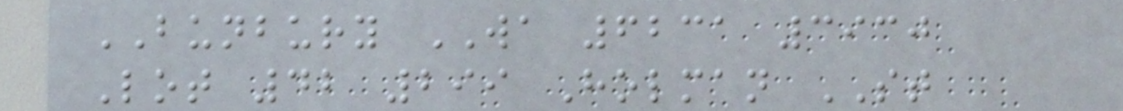BUNBURY WA 6231 3930
Lot 42 299 Holman ST
